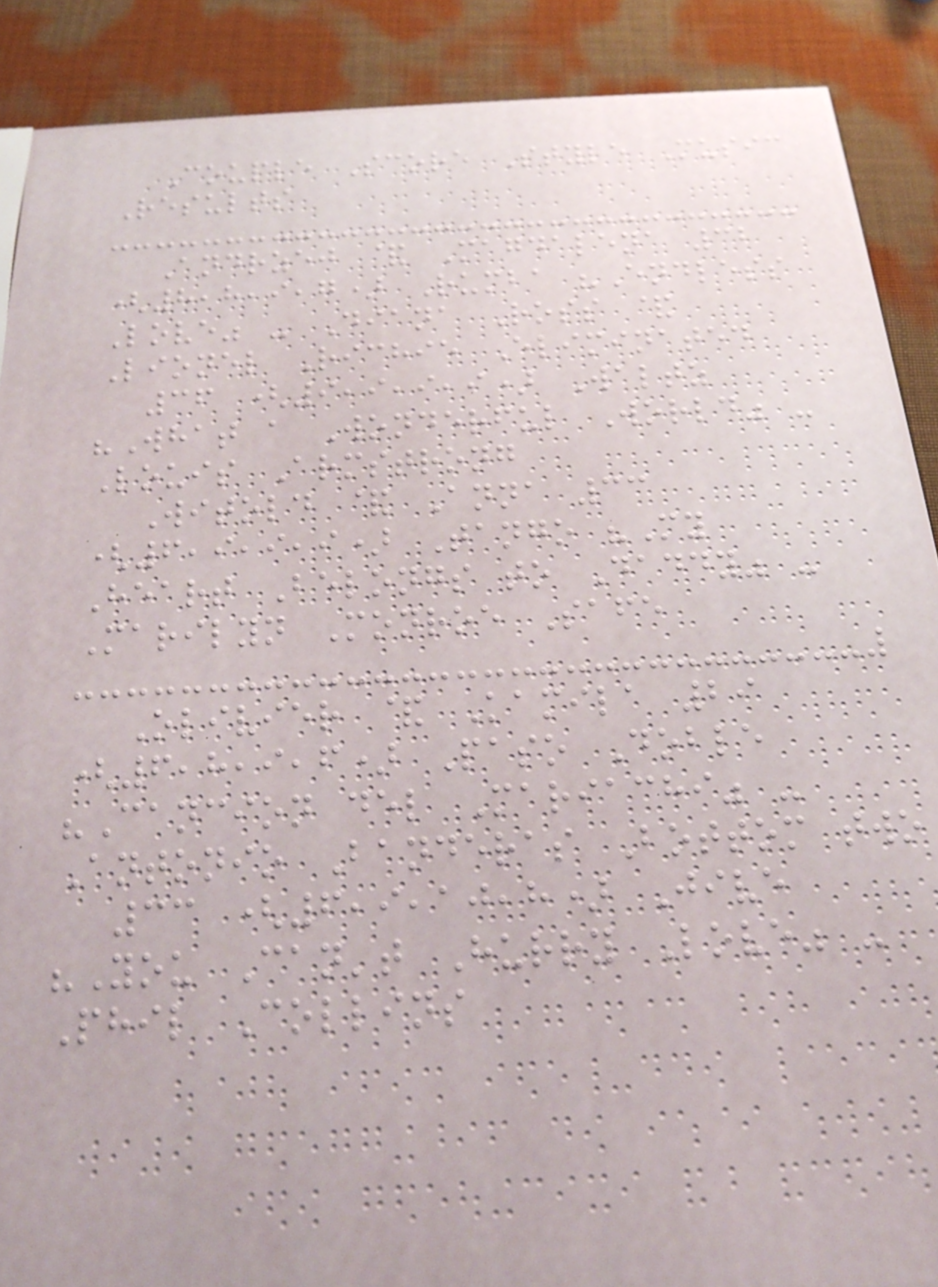Couple Score Style Music
Results
Andrzej & Magdalena 32
(8,8,9,7) Rumba "Endless
Love" - Diana Ross &
Lionel Richie Eliminated
36 (9,9,9,9) Waltz
"What a Wonderful World" -
Louis Armstrong
Witold & Anna 33
(6,9,9,9) Tango "My
Heart Belongs to Daddy" -
Marilyn Monroe Safe
Olivier & Kamila 29
(6,8,9,6) Paso Doble
"Cancion del Mariachi" -
Antonio Banderas Bottom two
33 (6,9,10,8) Jive
"You Can't Hurry Love" -
Phil Collins
